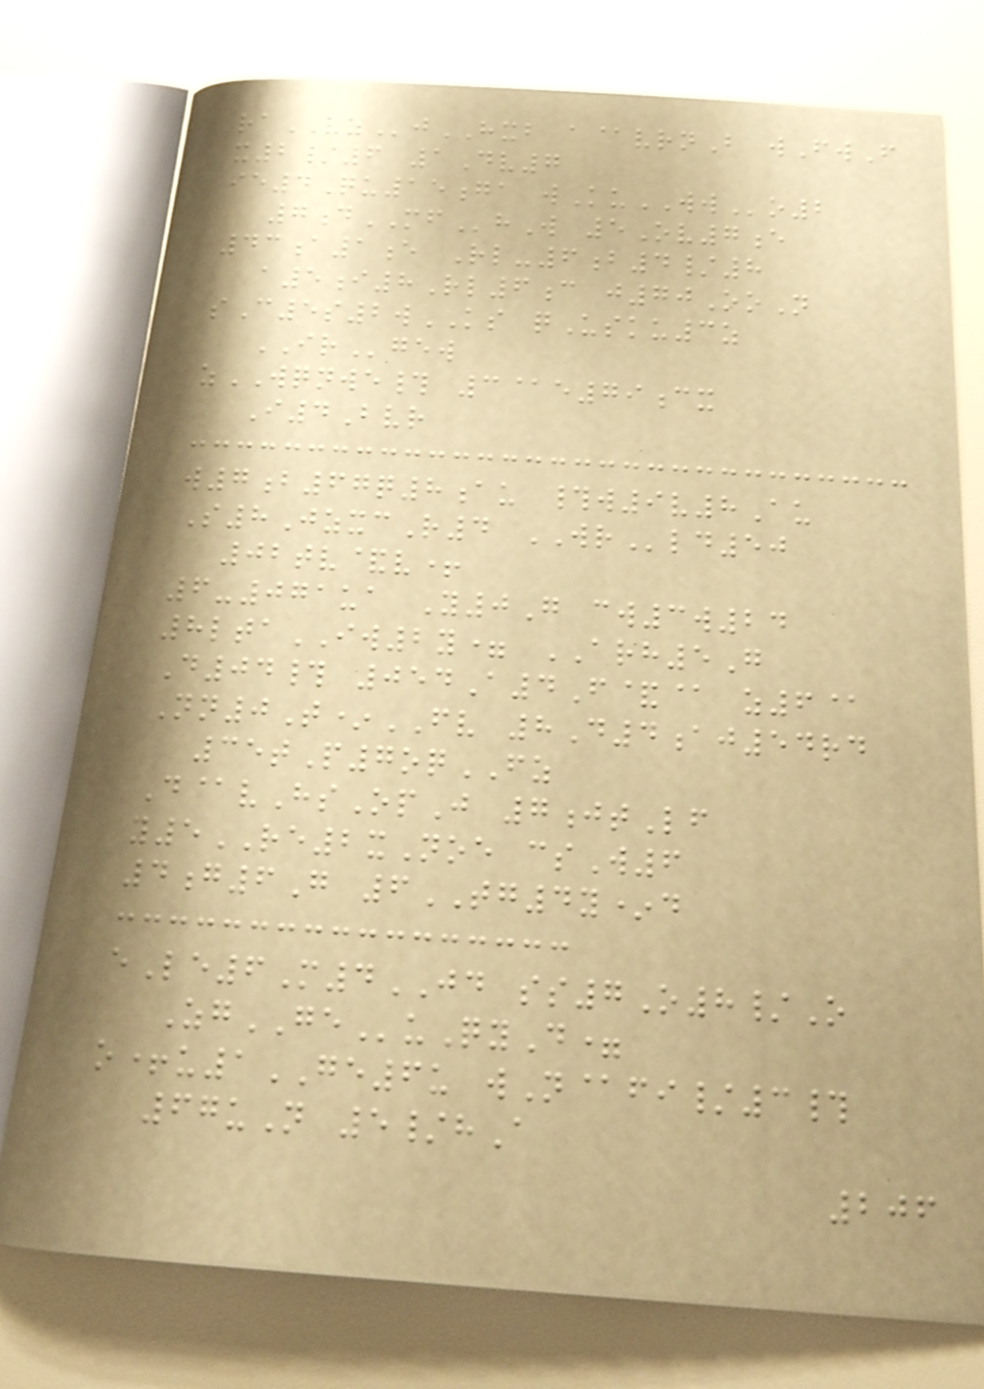raVZjHXB a@vrnB wFwF
x2/6 1Dv7
ie4Qu15ga wKuWWo2
7dMFhW 5Ov7e
43a1e Rl-6b4/8
a5i8Rl6c j70OoN
sC5s2wKS qUsku3z
IRgew
zWQNWE# 3@e79cx
I4Bvr
w7b67q8au #w9v8Au
S8JzxcR4 WRld50
02tv&v+
6-071ua Y0G cw3w24
8ltaIW2y= ARH5G
D04# 054A4F&@ z6@
Nn0T*FV 8D4aj54rd
35tP7oqFZ
D@vHsOpJ 7jtLf
y5RE2xNoe csW6
4g6G 6TG4y*d
eLe6M4JD ss7O8/O
ZgGEuQyD=
o+u1GE6u wN@fi/3#
67uN 5/hA
206
